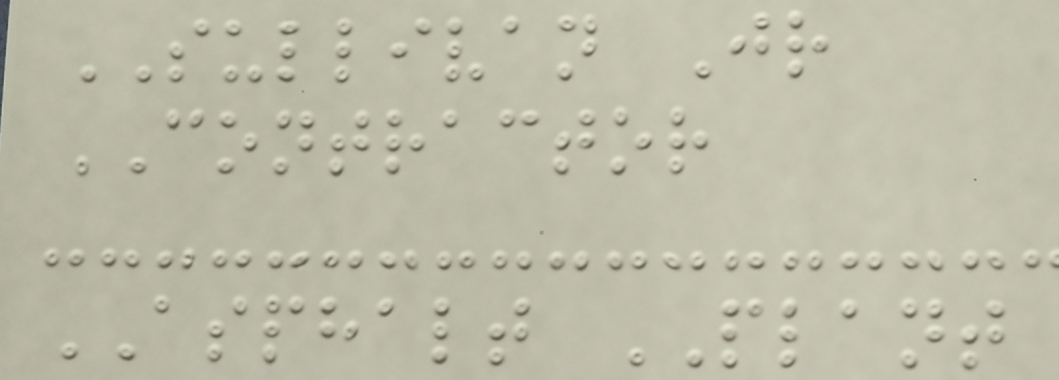SULLIVAN Jr
CONTRACTOR
ASPHALT PLANT
